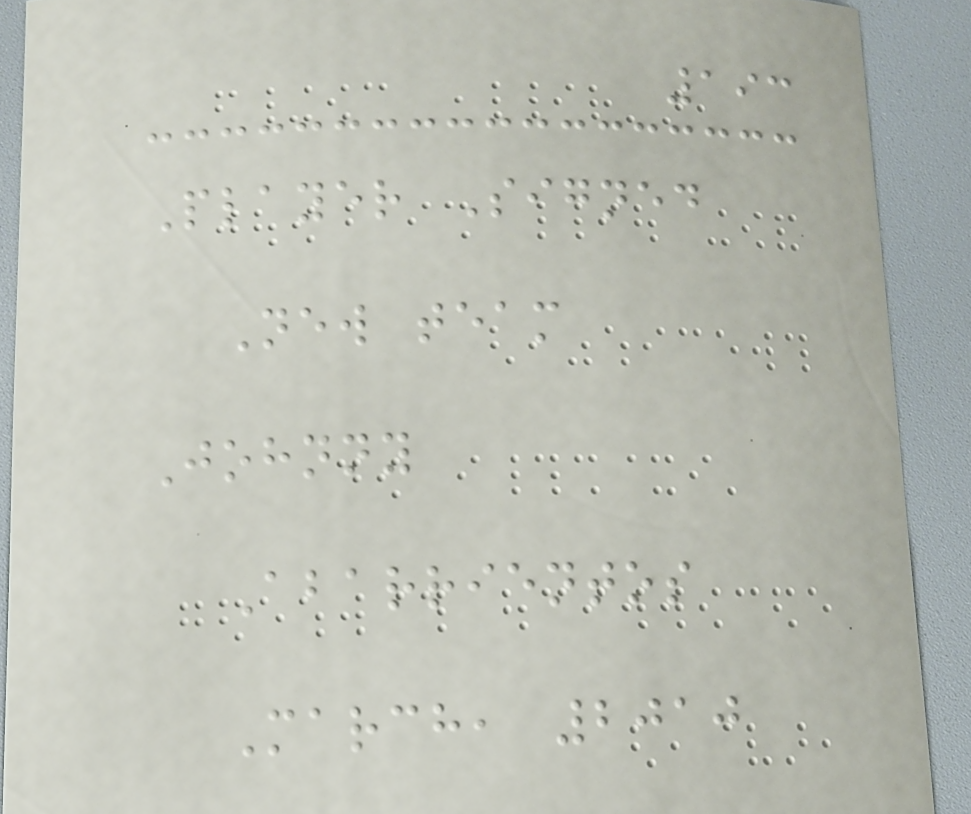193
Player Signed
New team
Johnny
Abarrientos
March, 2010
